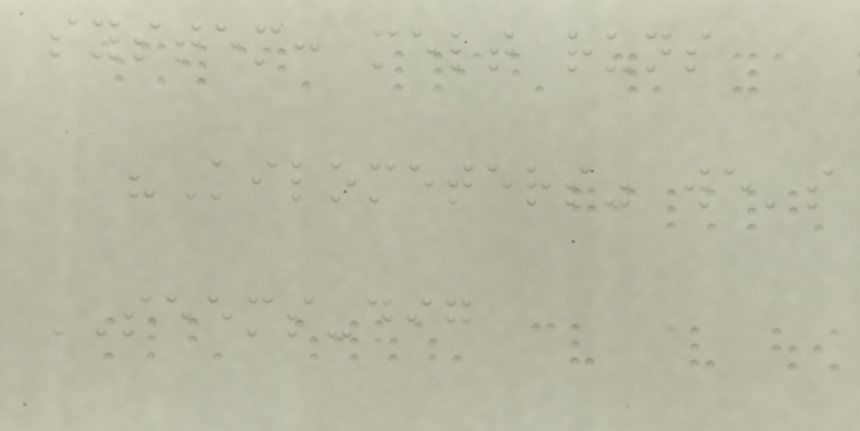system: melt runs
"Kilometers" we's
SEEMS-dig
